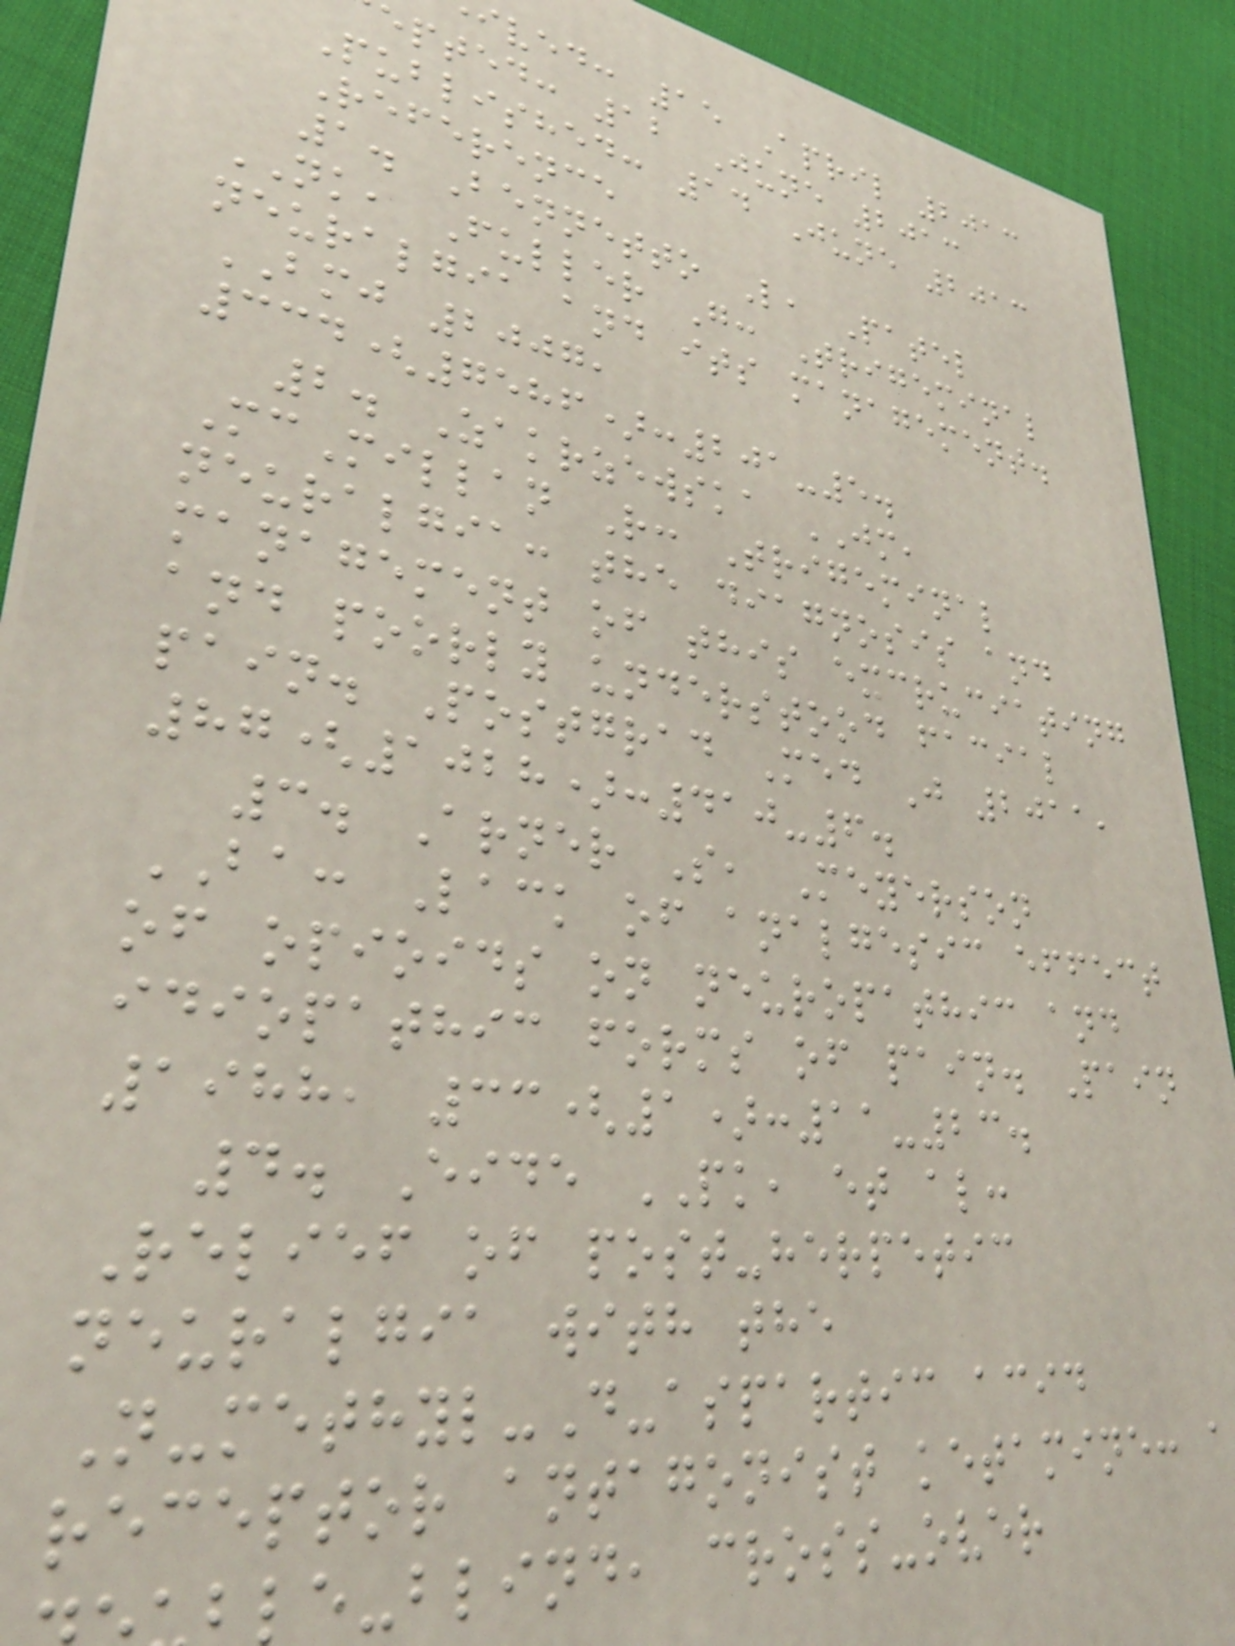ived: 15 April 2013
epted: 12 June 2013
Published: 14 June 2013
Reference
1. Bennetto L, Patel
NK, Fuller G: Trigeminal
neuralgia and its management.
BMJ 2007,
334(7586):201-5.
2. Zakrzewska JM,
McMillan R: Trigeminal
neuralgia: the diagnosis and
management of this excruciating
and poorly understood facial
pain. Postgrad Med J 2011,
87(1028):410-6.
3. Arner S, Meyerson
BA: Lack of analgesic effect
of opioids on neuropathic and
idiopathic forms of pain. Pain
1988, 33(1):11-23.
4. Eide PK, et al:
Relief of post-herpetic
neuralgia with the
N-methyl-D-aspartic acid
receptor antagonist ketamine: a
le-blind, cross-over
